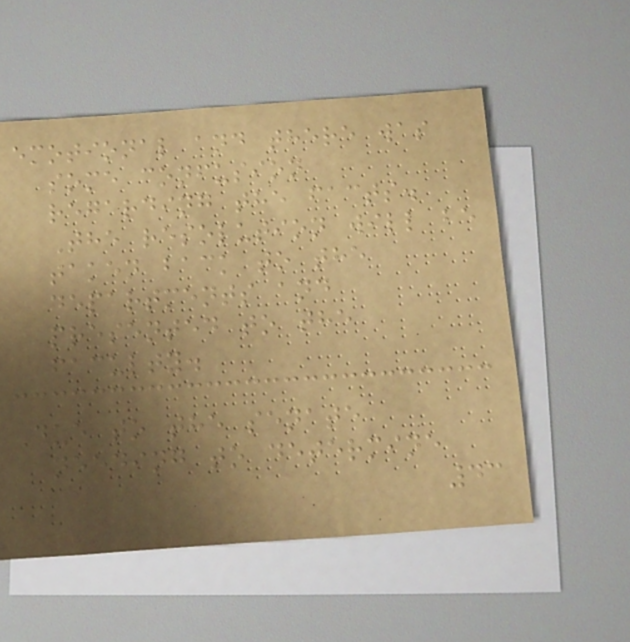emotional and there was
some confusion
regarding the facts.
The resolution will be
taken back to the
departments and
presented to the
faculty.
Due to the senate
needing to determine
43
